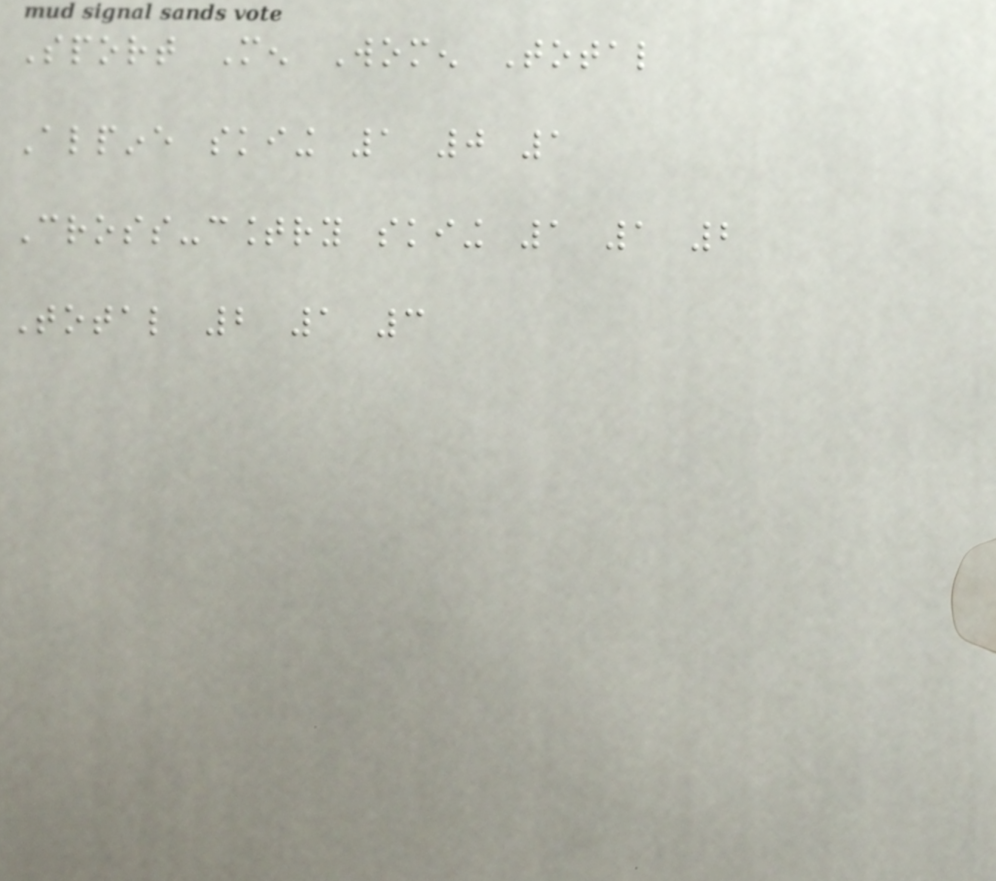Sport Men Women Total
Alpine skiing 1 0 1
Cross-country skiing 1 1 2
Total 2 1 3
